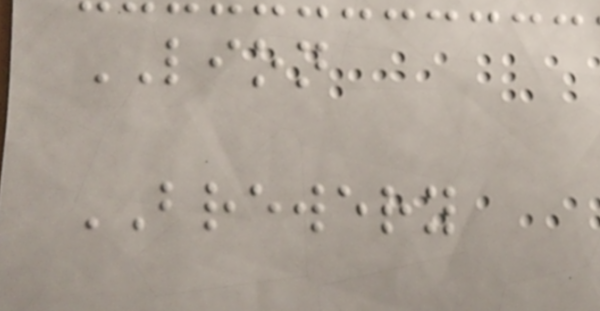LION
BREWERY
